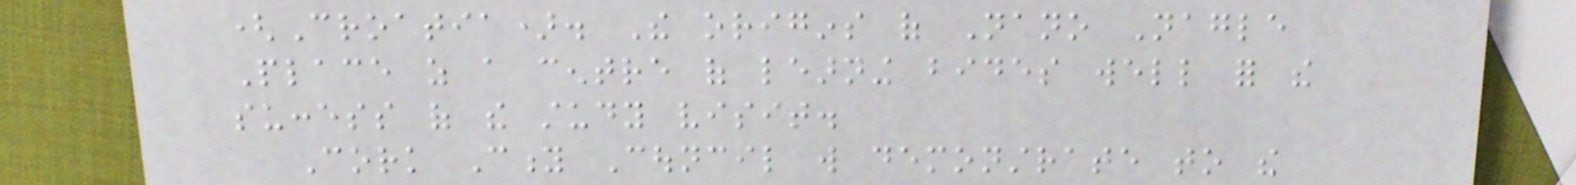(Croatia). The origins of Nano Nagle
Place as a centre of learning bides well for the
success of the study visit.
Cork City Council will demonstrate to the
